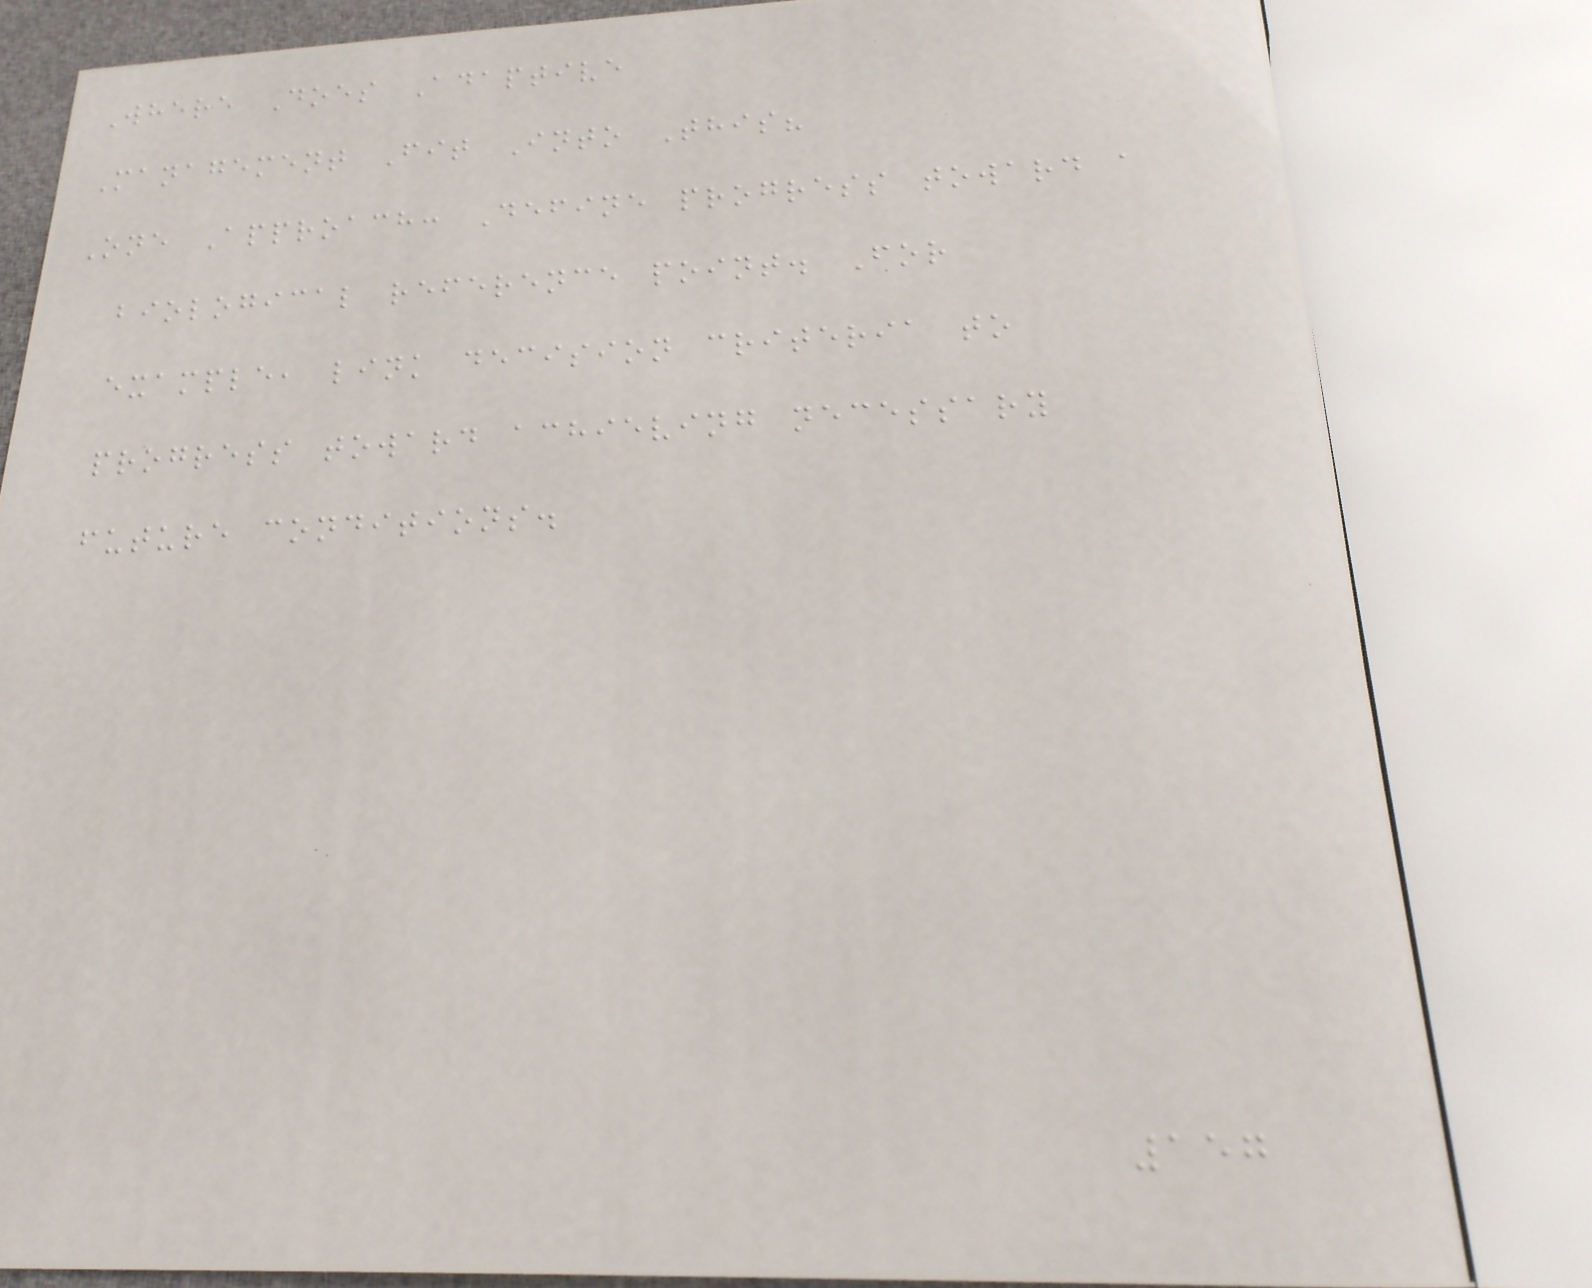Where Does Adaptive
Management Fit Into This?
One Approach: Define progress toward a
biological reference point. For
example, link decision criteria to
progress toward achieving necessary
future conditions.
157
